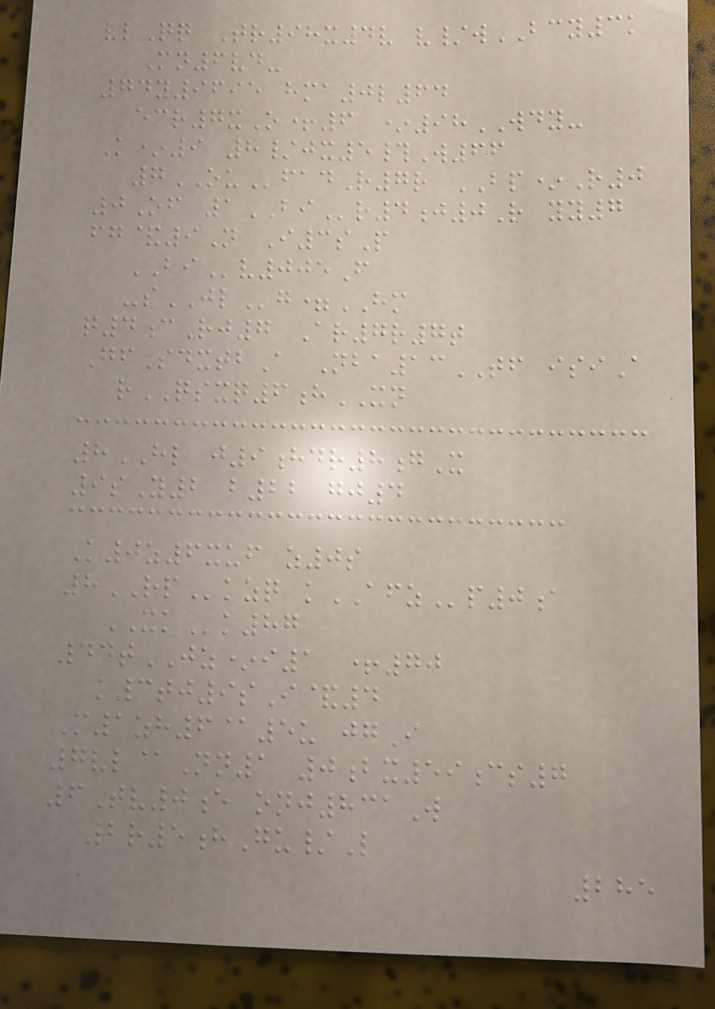vlQq Tr98x4v v/wBCY3k
Mn6vd-
74y9695 hma0l64
ecr7xO+6 *98WDY-
K*9 8/jx5#W66
7OUfadR7r BP*R0
0Of 1BIr4j0R yy7
fg&9N I3sP
BIv005F
-sJLg=HM
q4cRj7 Ar7r7t
GfSdxtbA Nba13TF isiA
rQSXQ6hXN
8HL j9hdr8gX
9sY2 b22 gj4
K0z6xuf z0s
8RPkzq kAFZp0a
XKk87
44tJZ*i1 +70
k3tj9sI&4
M1zh6@5u jgI
7vl@Nn1 0bx59cs7
6Tv0e onj831W
2r5hGu/L
285
